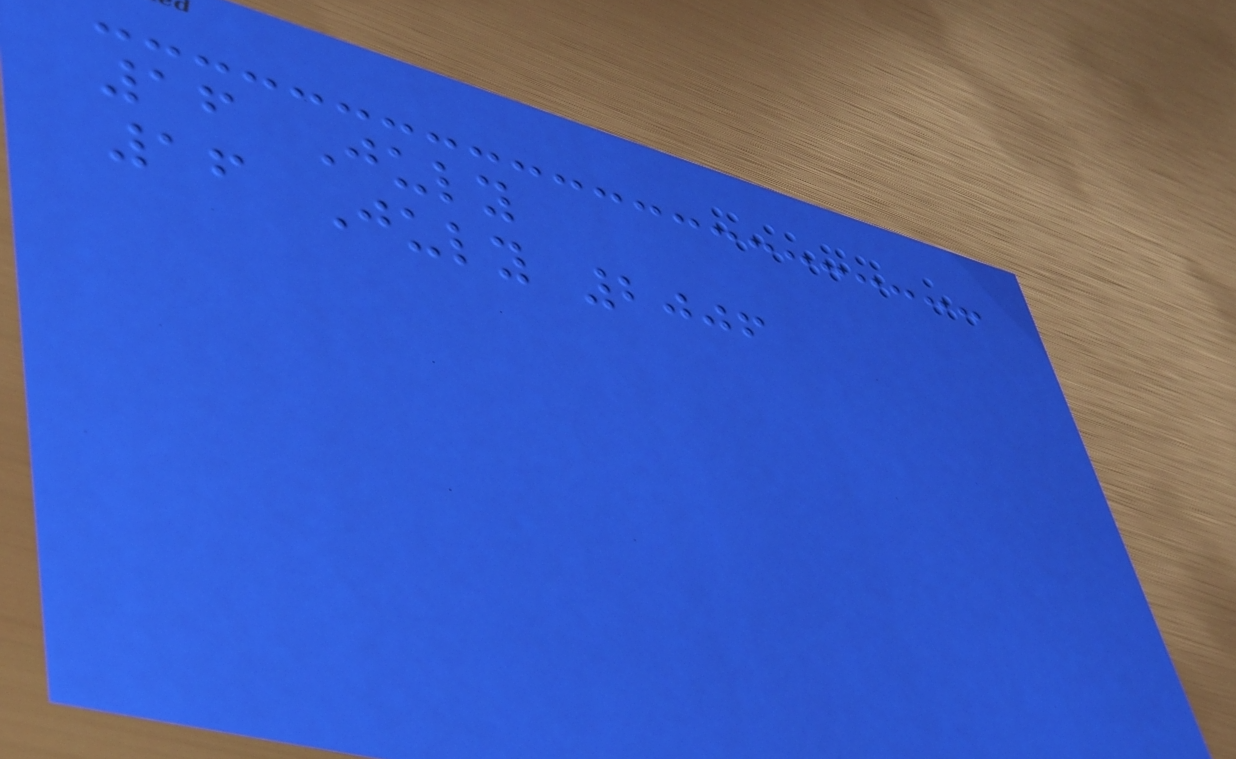16 July
16 July 2006
